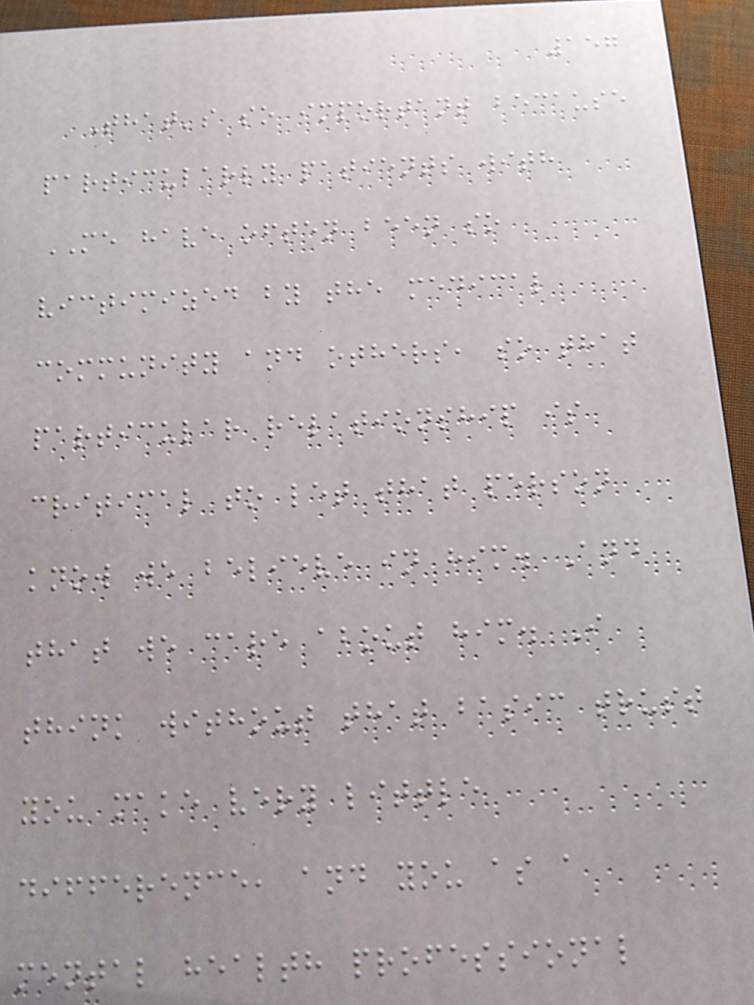157
That's so important because
particularly patients with
ME have often been so
victimized by the medical
community and others, so that
particular relationship is
critical to let that person
know we believe in him. And
that we care about him. I
think without that basic trust
you make very little
difference, and you as a
mental health professional
